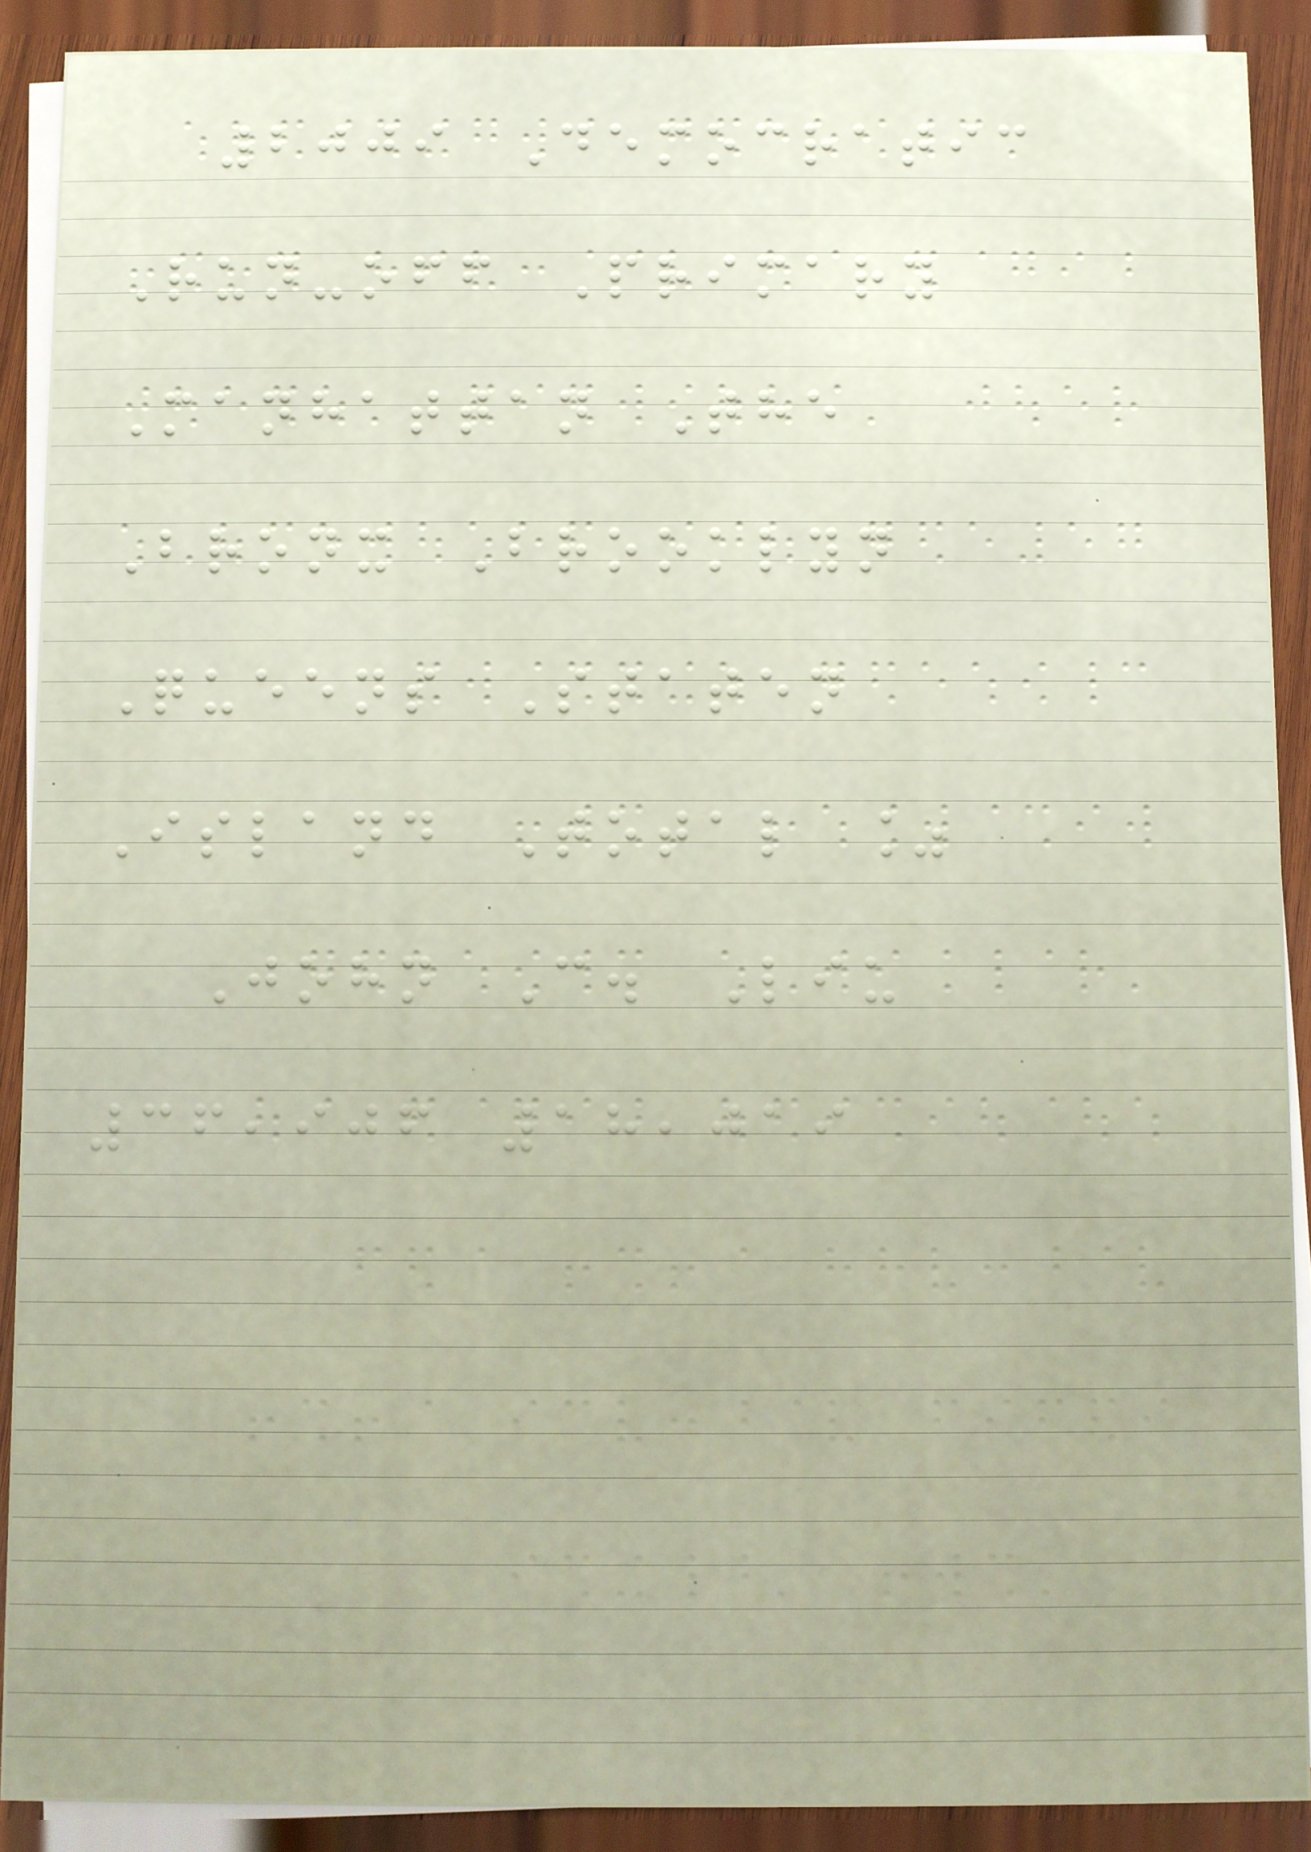2009 Democratic
Run-off Primary
Manhattan The
Bronx Brooklyn
Queens Staten
Island Total %
John C. Liu
36,906 18,019
